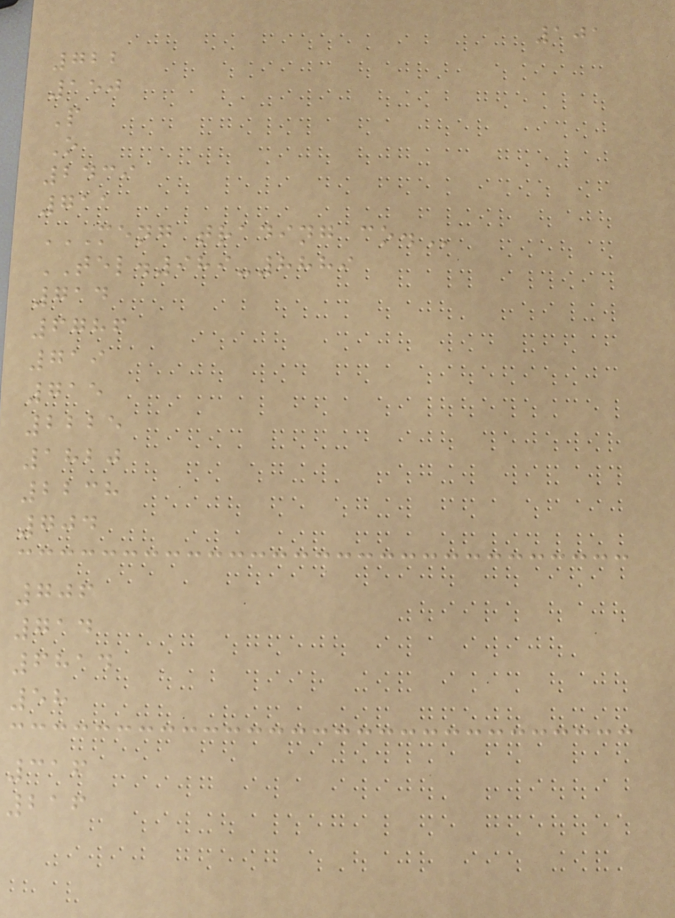101
722
150
P
O
2439
711
MENG TRADING CO.
TEL.989-8889
714
6786
719
715
2225
1820
2238
704
706
714
6814
58
316
216
